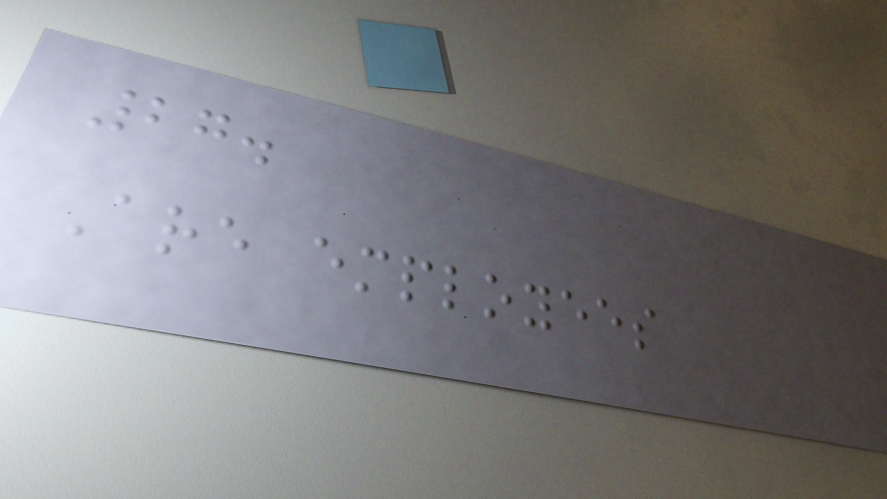27.
Are employees
